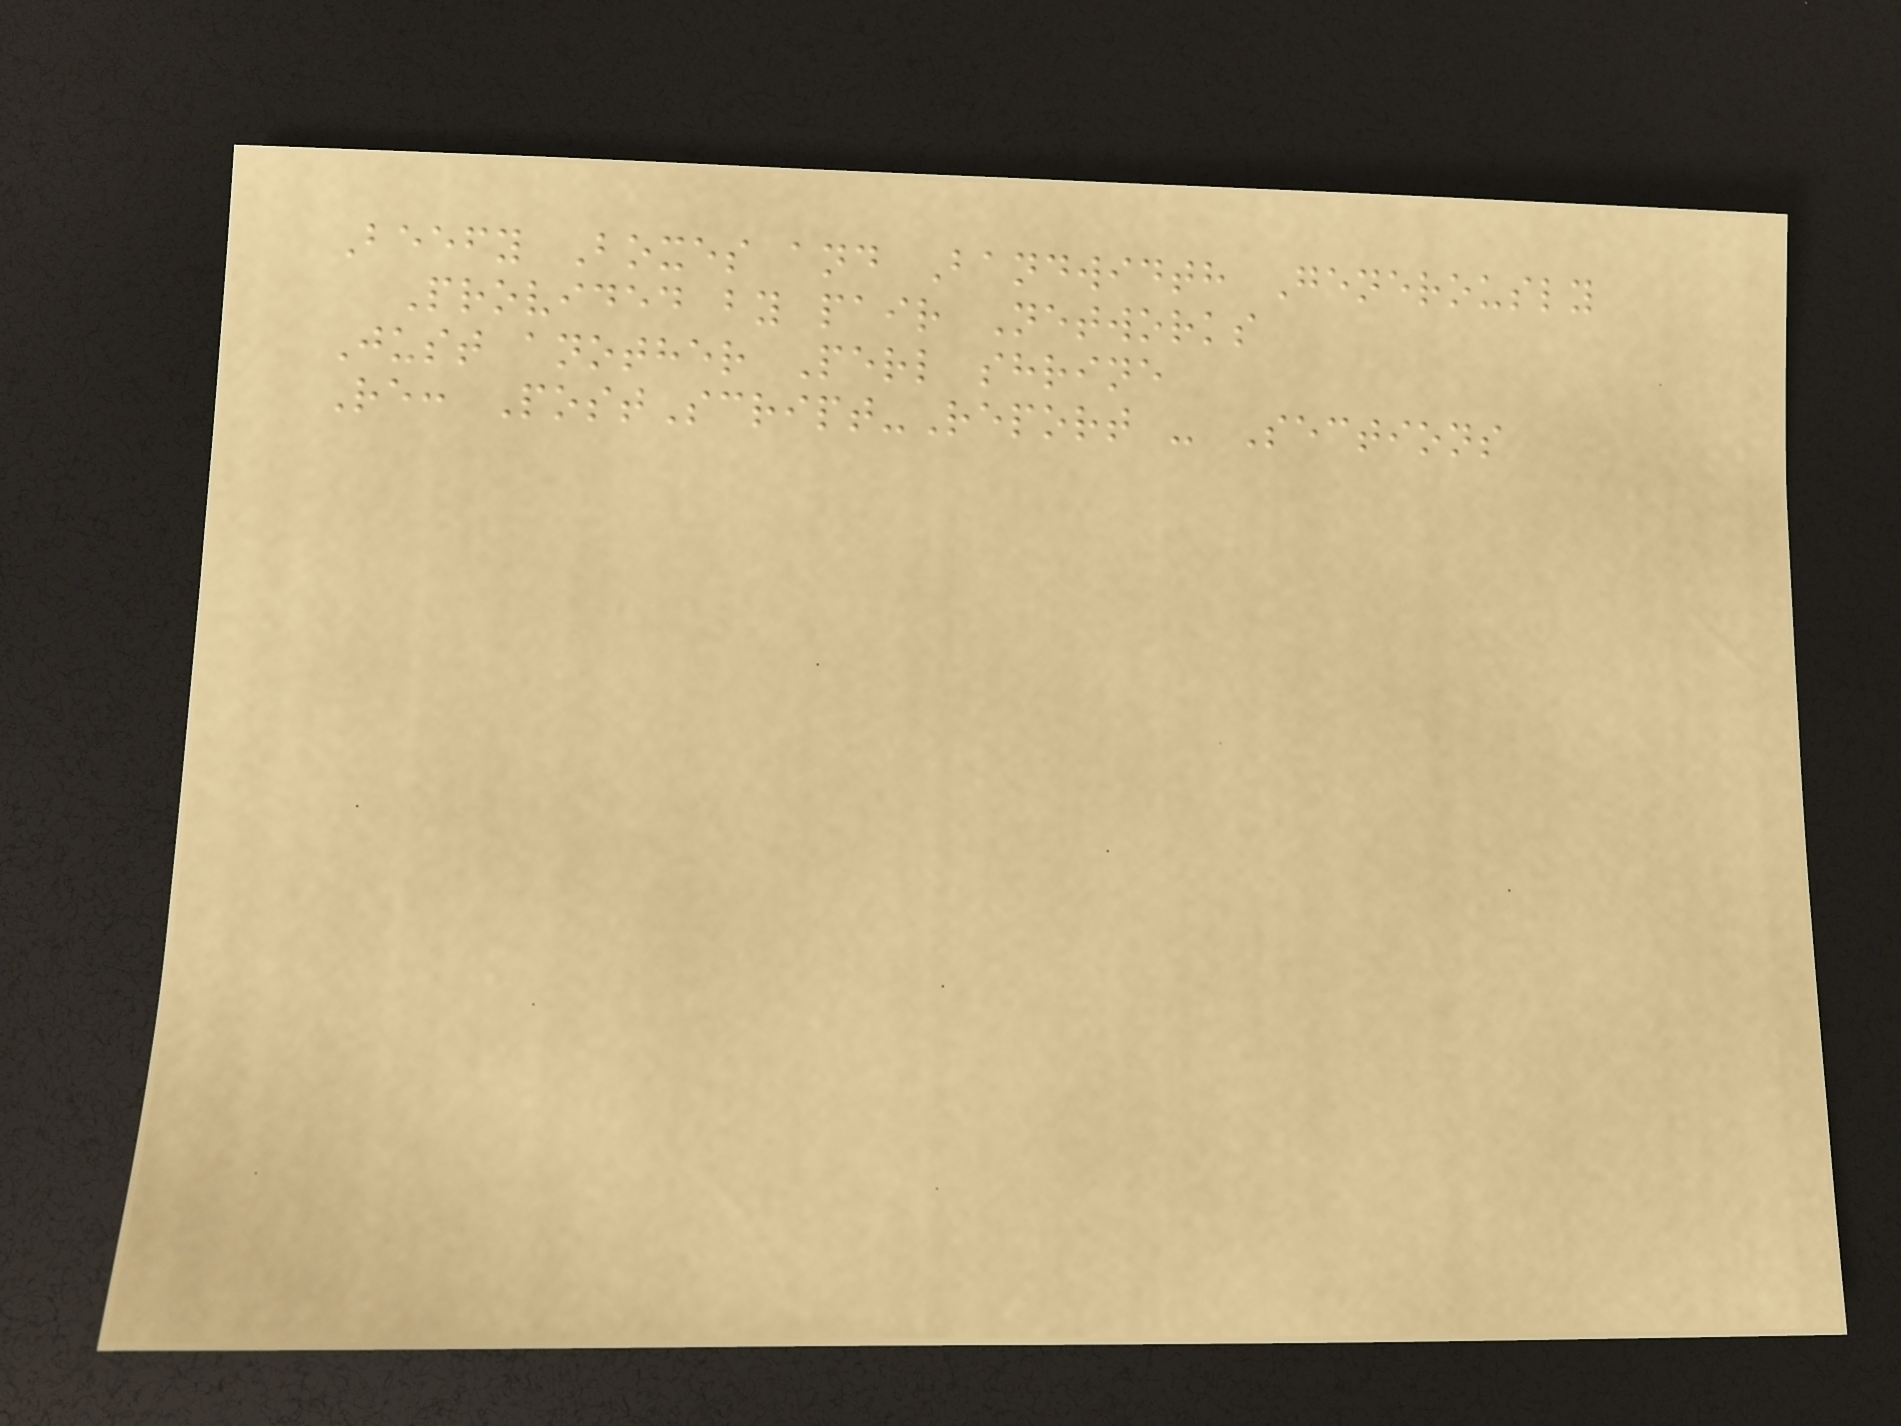Beefy Boxes and Bandwidth Generously
Provided by pair Networks
Just another Perl shrine
Re: PostScript-Report - Sections
